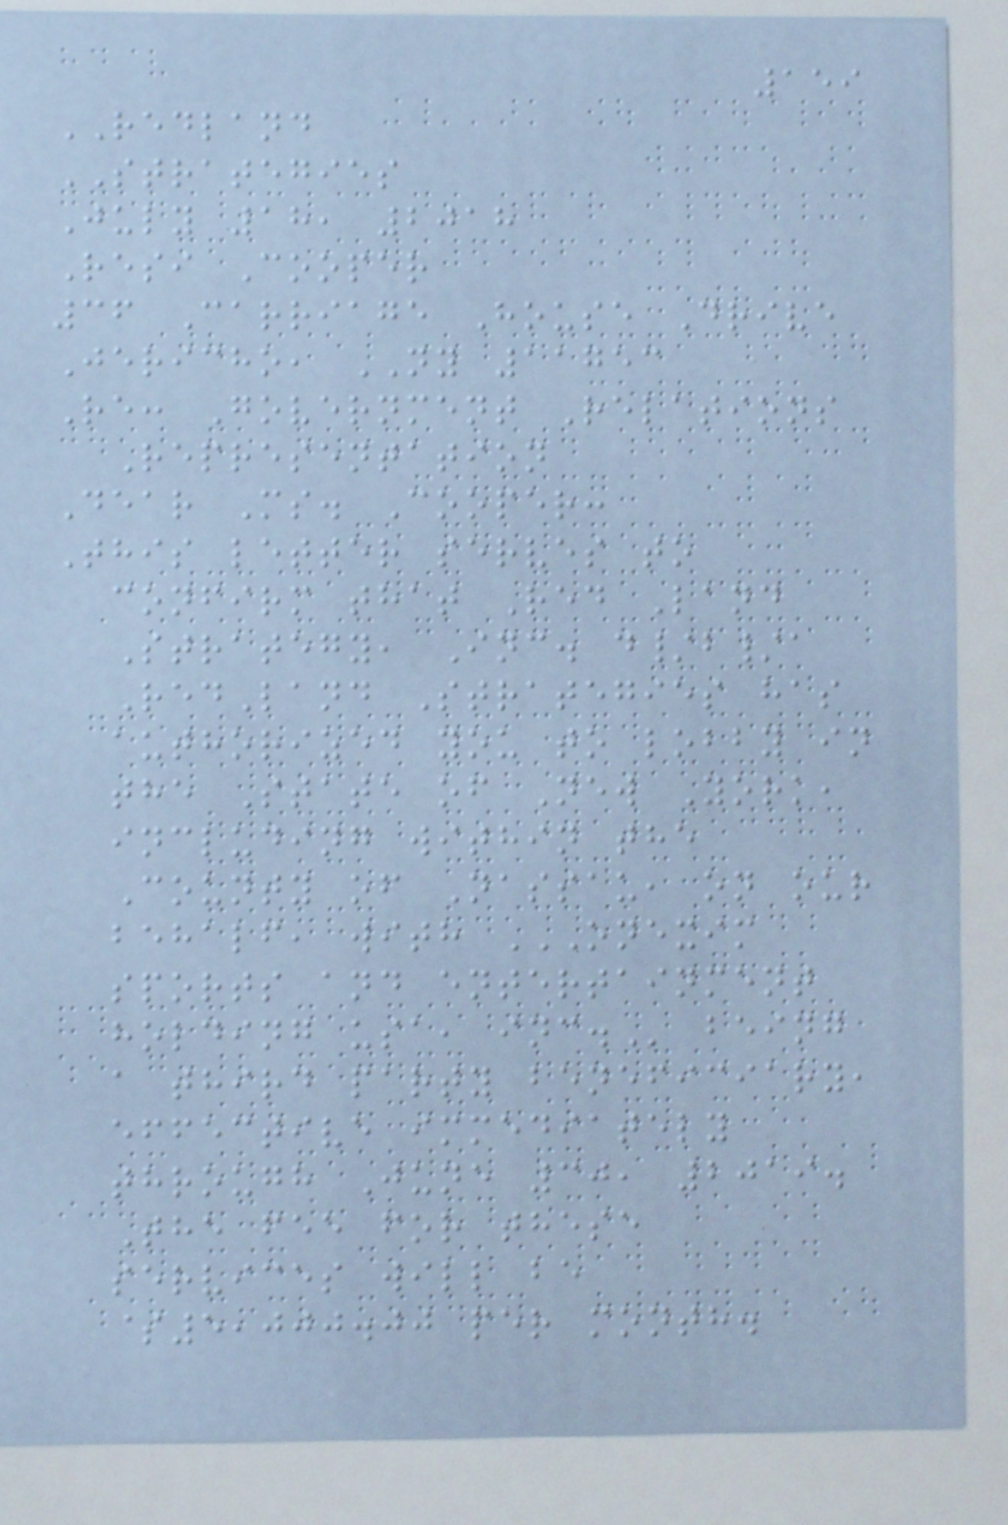159
REDLAND
STRATEGIES
July 18, 2018
Resi Cooper
36 Carriage House Drive
Jericho, NY 11753
Re: Government Relations
Representation
Dear Ms. Cooper:
This letter serves to
confirm that Red Land
Strategy, Inc. d/b/a
RedLand Strategies has
authorized you to lobby in
the State of New York,
including within the
County of Nassau, on our
behalf, with ONEXIM
SPORTS AND ENTERTAINMENT
HOLDING USA, INC. being
a third party beneficiary,
effective immediately
through June 30, 2019.
The fee for these
services will be
$5,000.00 per month.
